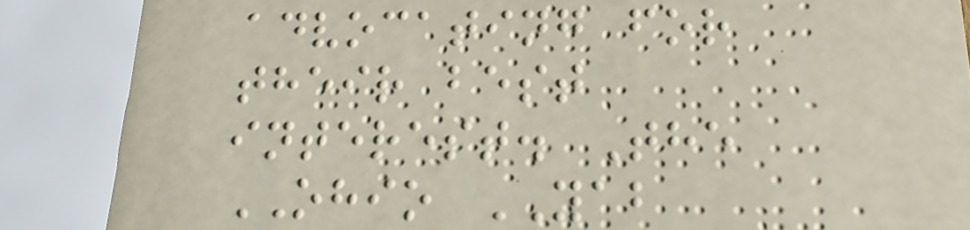advocating for
their best
interest. The
OHIO YAB
